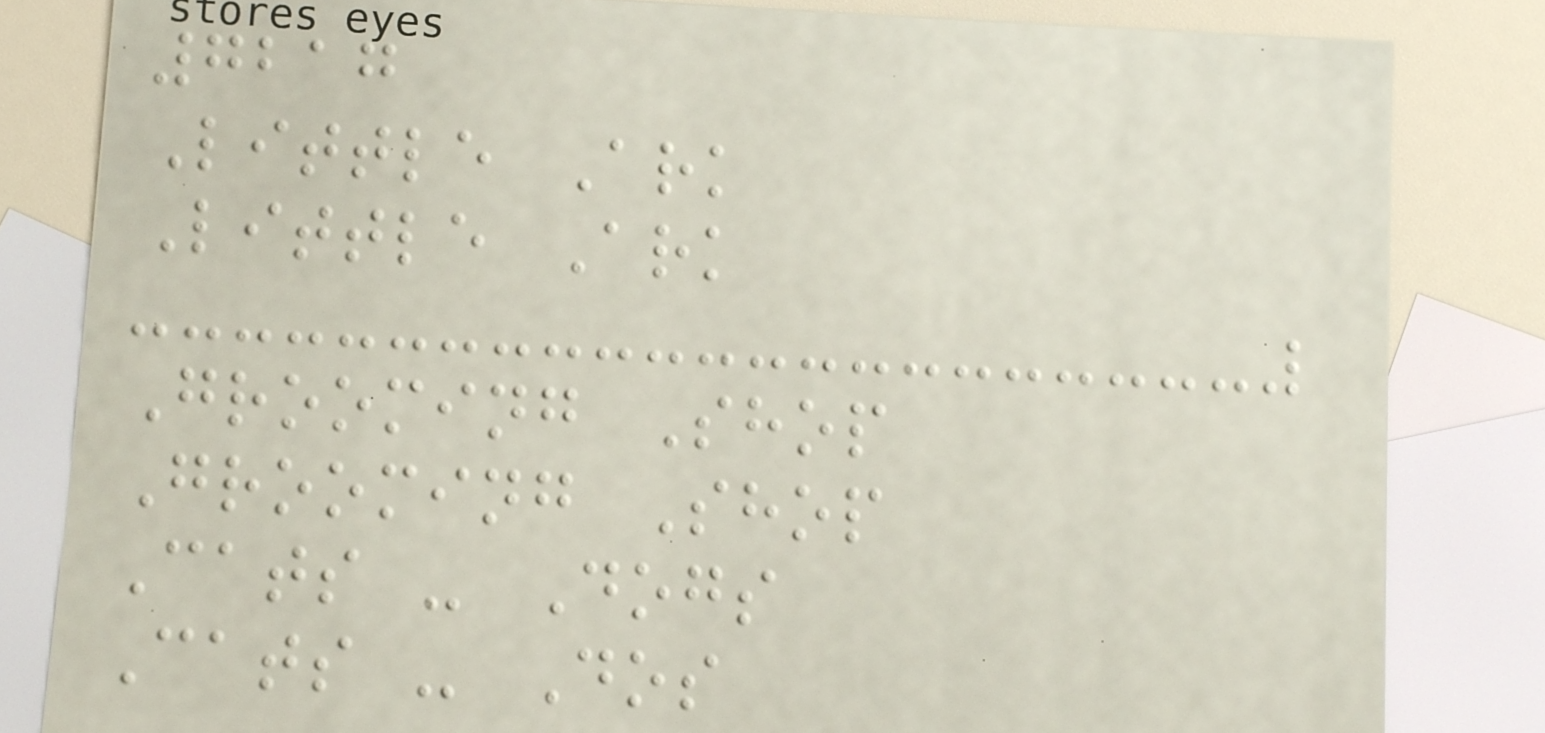7217
Little Ark
Little Ark
Grooming Shop
Grooming Shop
Cats - Dogs
Cats - Dos
